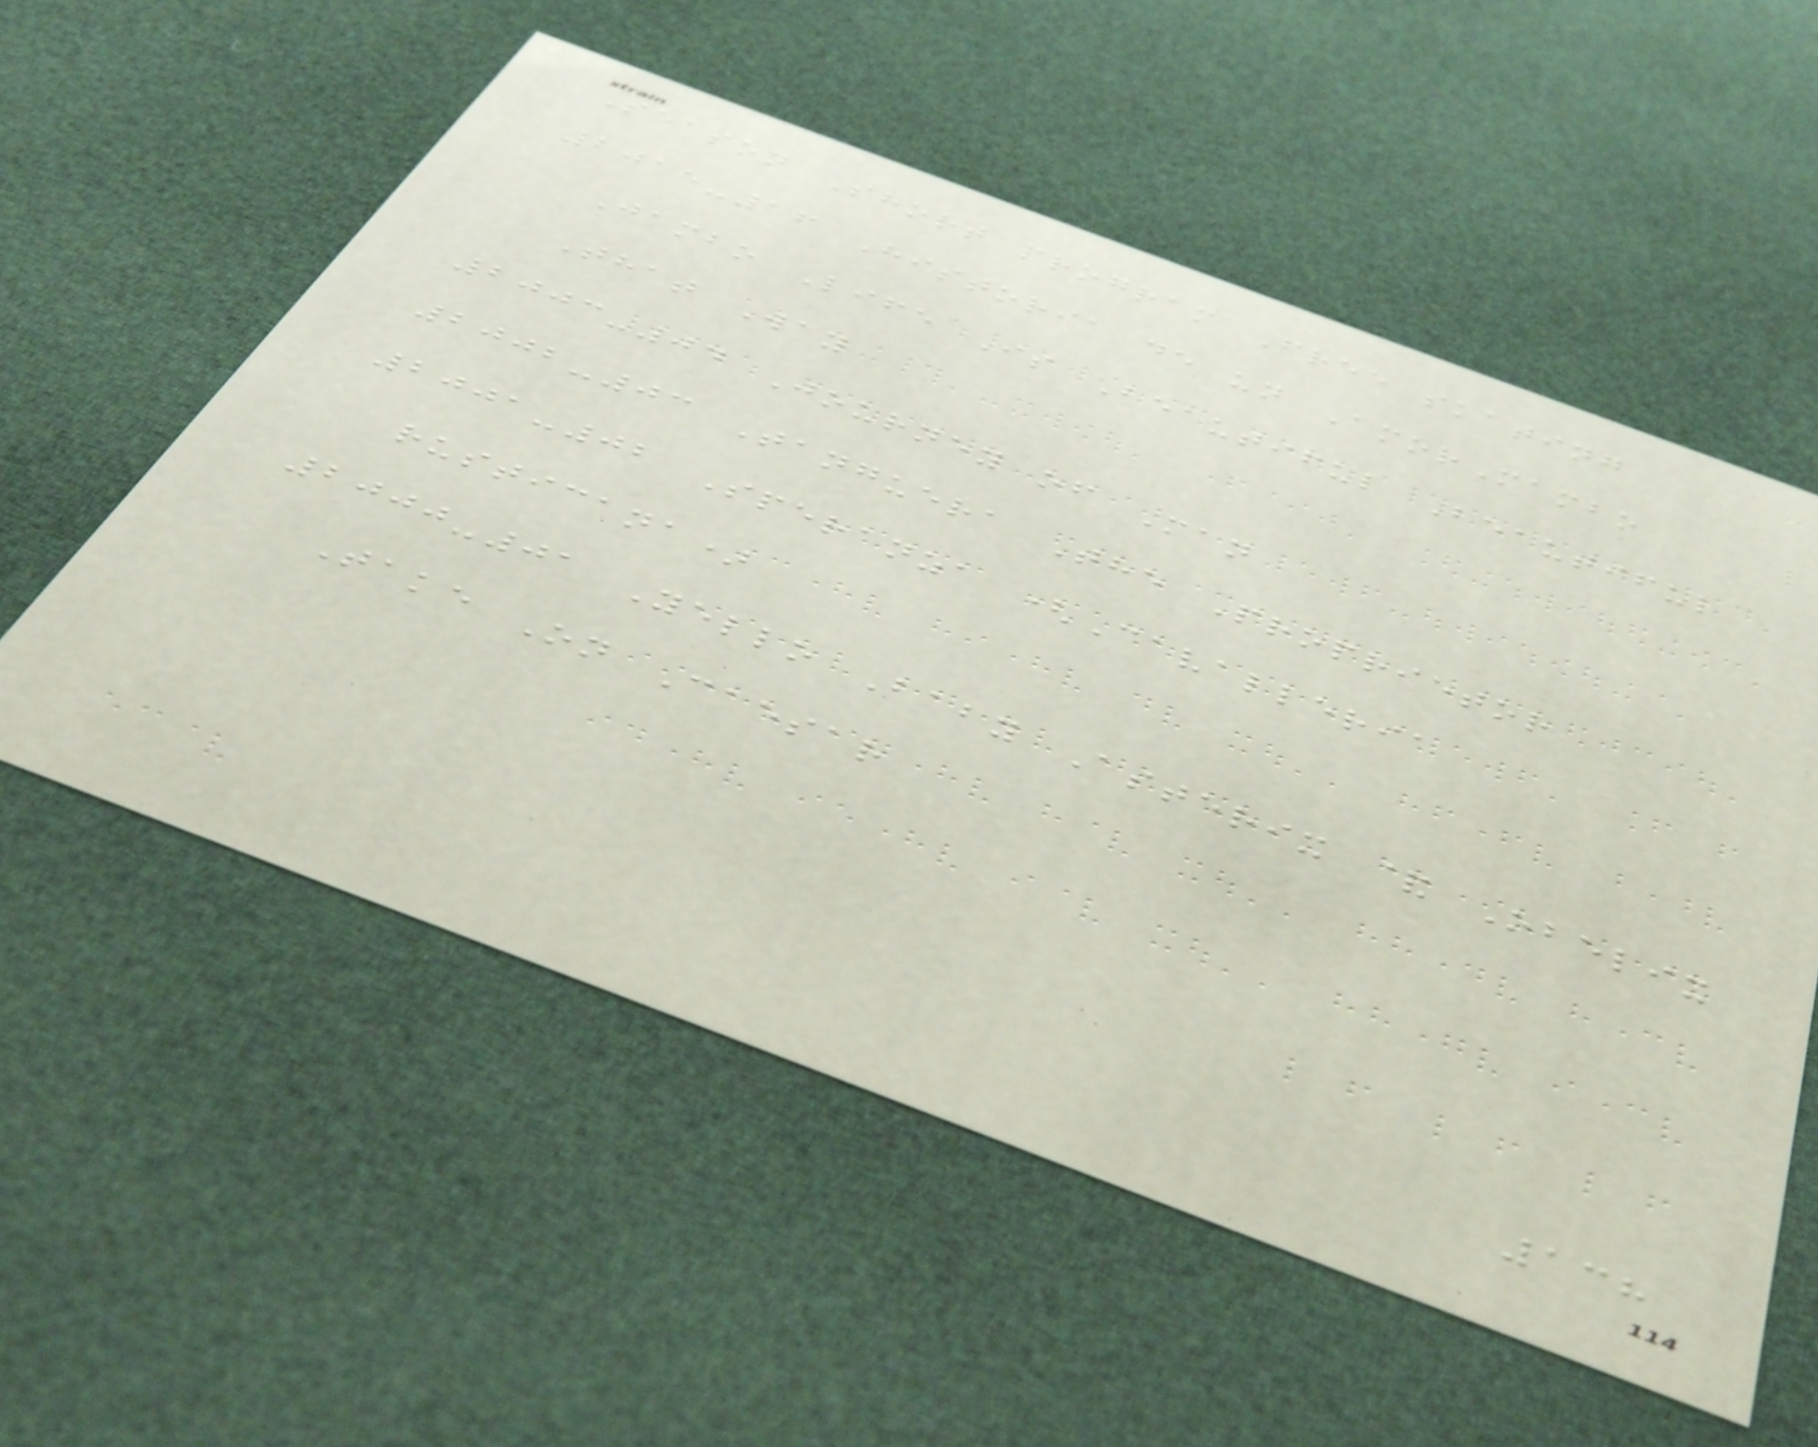Season Short program Free skating
2015-16 Historia de un AmorMambo
Jambo Life Is Beautiful Beautiful
That Way
2003-04 Journey of Man
2002-03 Tanguera The Proprietor
2001-02 Speranza (Cavalleria
rusticana)
2000-01 Yello Baby Asterix & Obelix
Take On Caesar
138
